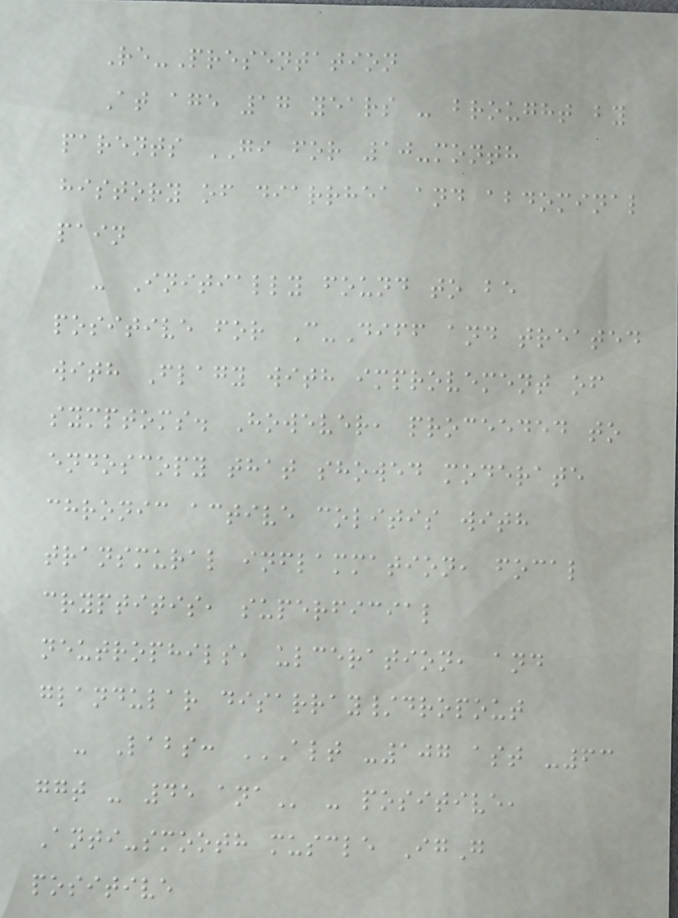Re-Presentation
At age 17 years - brought by
parents GI for 10-month
history of diarrhea and abdominal
pain
- Initially found to be
positive for C-Diff and treated
with Flagy with improvement of
symptoms. However, proceeded to
endoscopy that showed moderate
chronic active colitis with
transmural inflammation, focal
cryptitis, superficial
neutrophils, ulceration, and
glandular disarray/dropout
- Labs: ALT -107 AST -63
GGT - 45 ANA - positive,
Anti-smooth muscle IgG
positive
